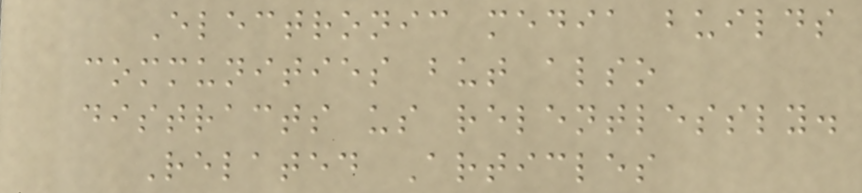Electronic media builds
communities but also
distracts us relentlessly.
Related Articles
